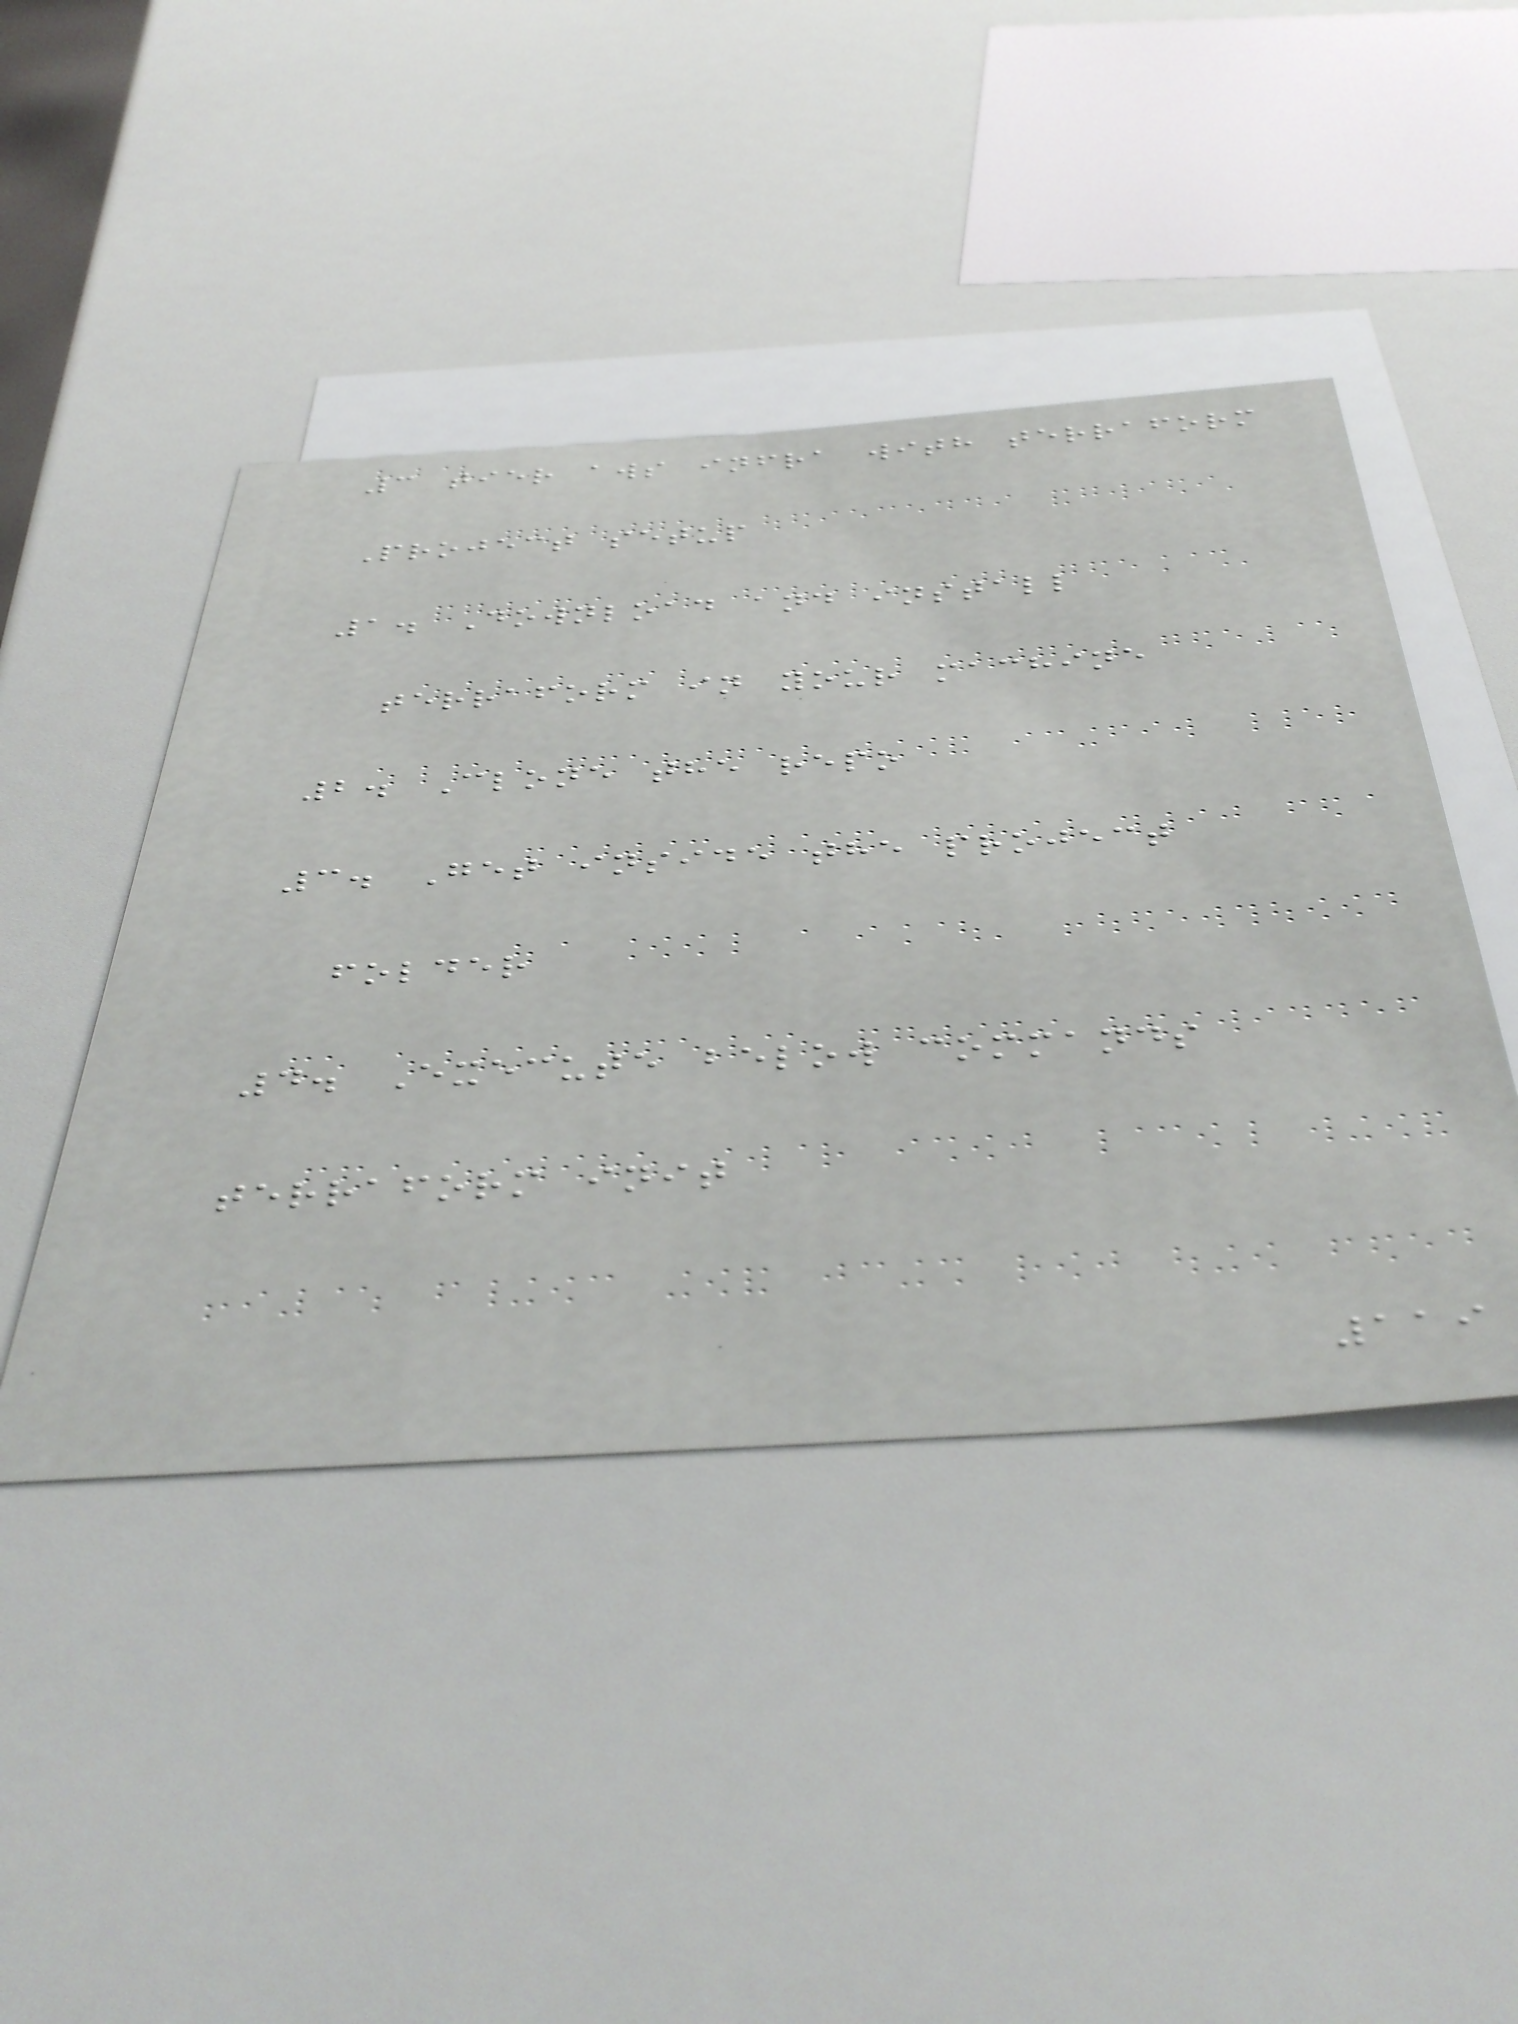3 tier aws infra with terraform
Project setup
1. Download and install
terraform in your machine
2. Clone the repo
3. Get inside the project
folder
4. Execute below commands
terraform init
119
